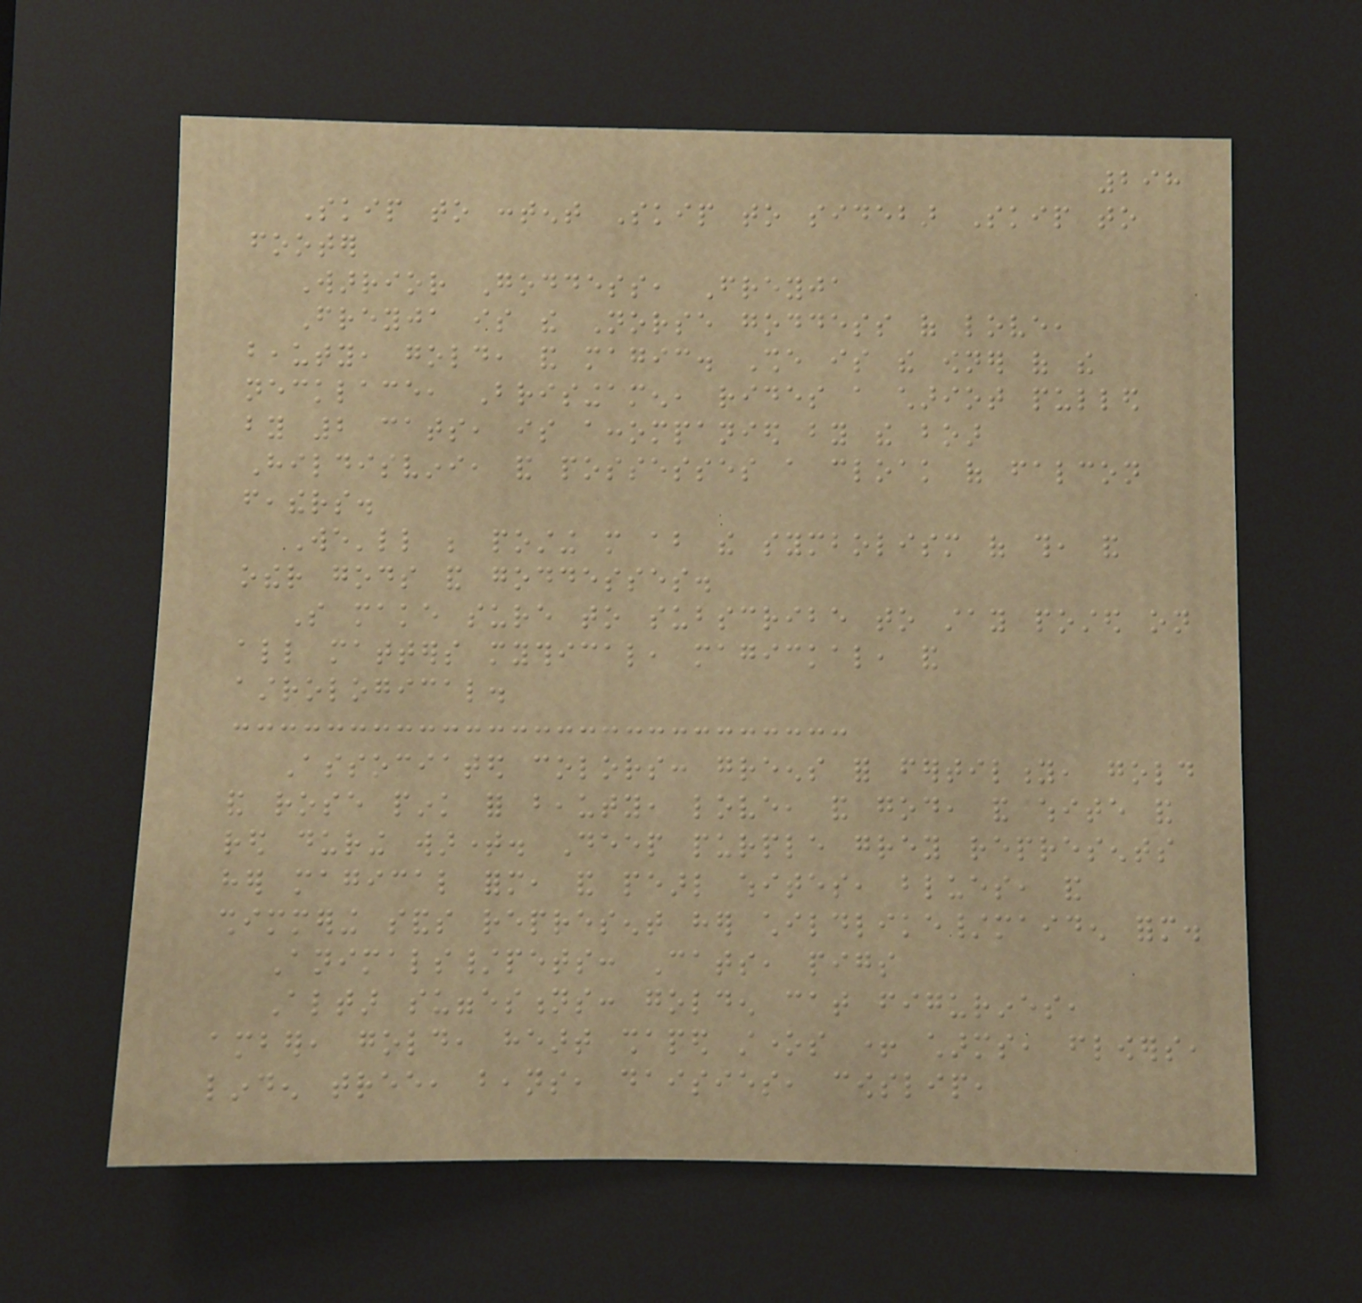298
Skip to content Skip to sidebar Skip to
footer
Warrior Goddess, Freyja
Freyja is the Norse goddess of love,
beauty, gold, and magic. She is the owner of the
necklace, Brisingamen, rides a chariot pulled
by 2 cats, is accompanied by the boar
Hildisvini, and possesses a cloak of falcon
feathers.
We'll be posting more about the symbolism of this, and
other gods and goddesses.
So make sure to subscribe to stay posted on
all matters mythical, magickal, and
astrological.
Associated colors: greens for fertility, gold
and rose pink for beauty, love, and god, and white and
red during wartime. Deep purple grey represents
her magical form, and pearl whites, blues, and
shimmering sands represent her childlike/maiden form.
Animals/pets: Cats, pigs
Altar suggestions: golden cat figurines,
amber, gold, heart shaped stones + charms, flowers,
linden tree, beans, daisies, cowslip,
